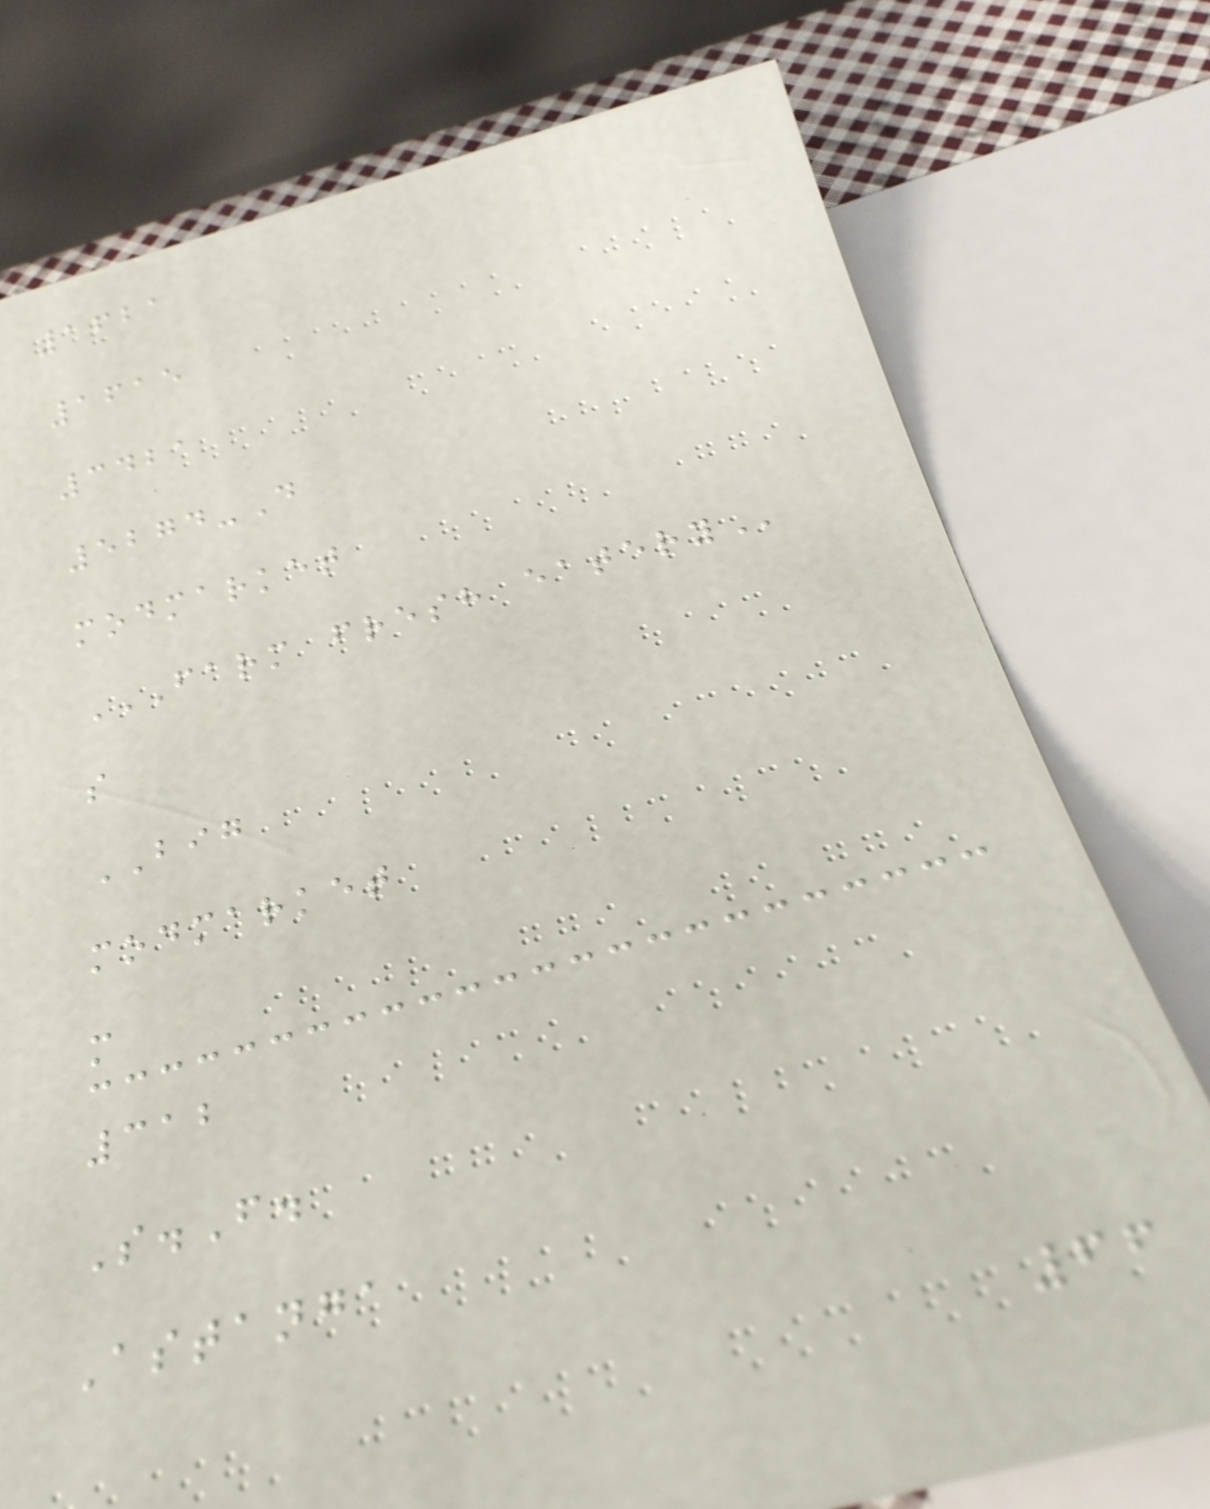1621
1615
3421
5274-D
modmarket
FARM FRESH EATERY
s
BIG
modmarket
m
312
S.F.
Astanga
66
